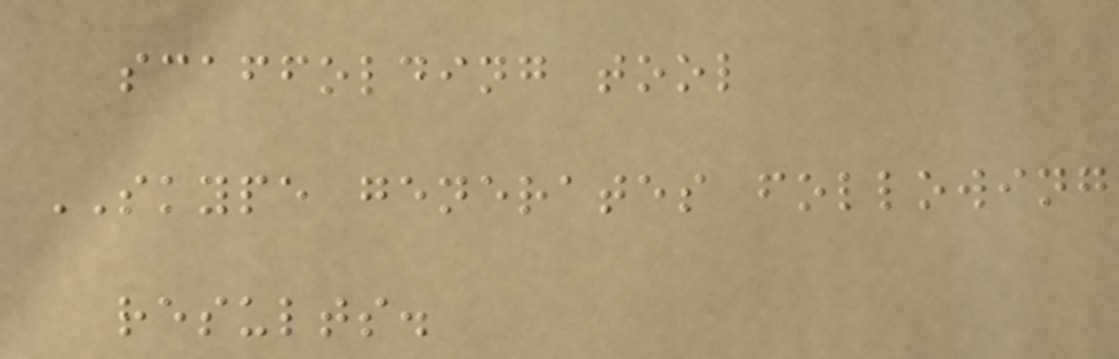scaffolding tool
SKYPE generates following
results.
